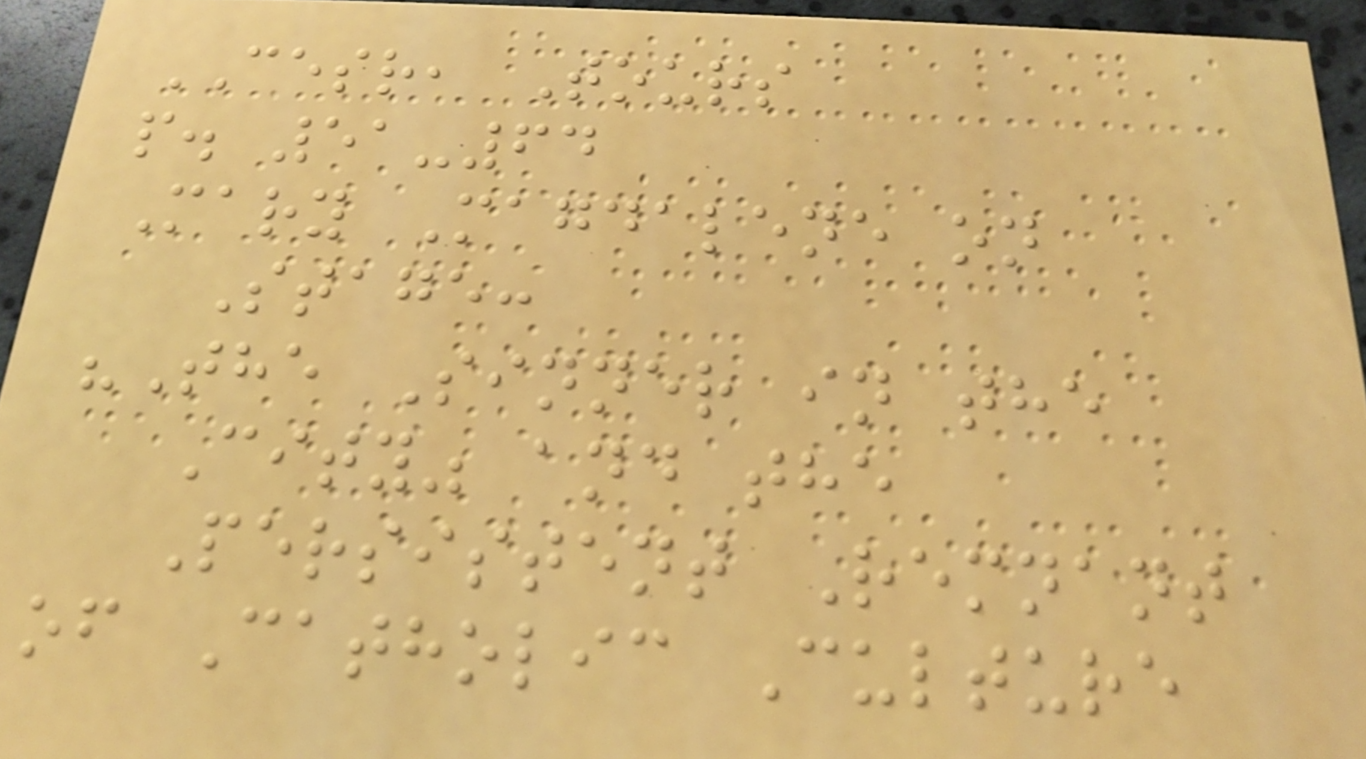CESR, Tours
p. 51-64
Mary Magdalene on
Stage:
"The Sinner in the
City" and the
Persistent Remnant
of Catholic Culture
